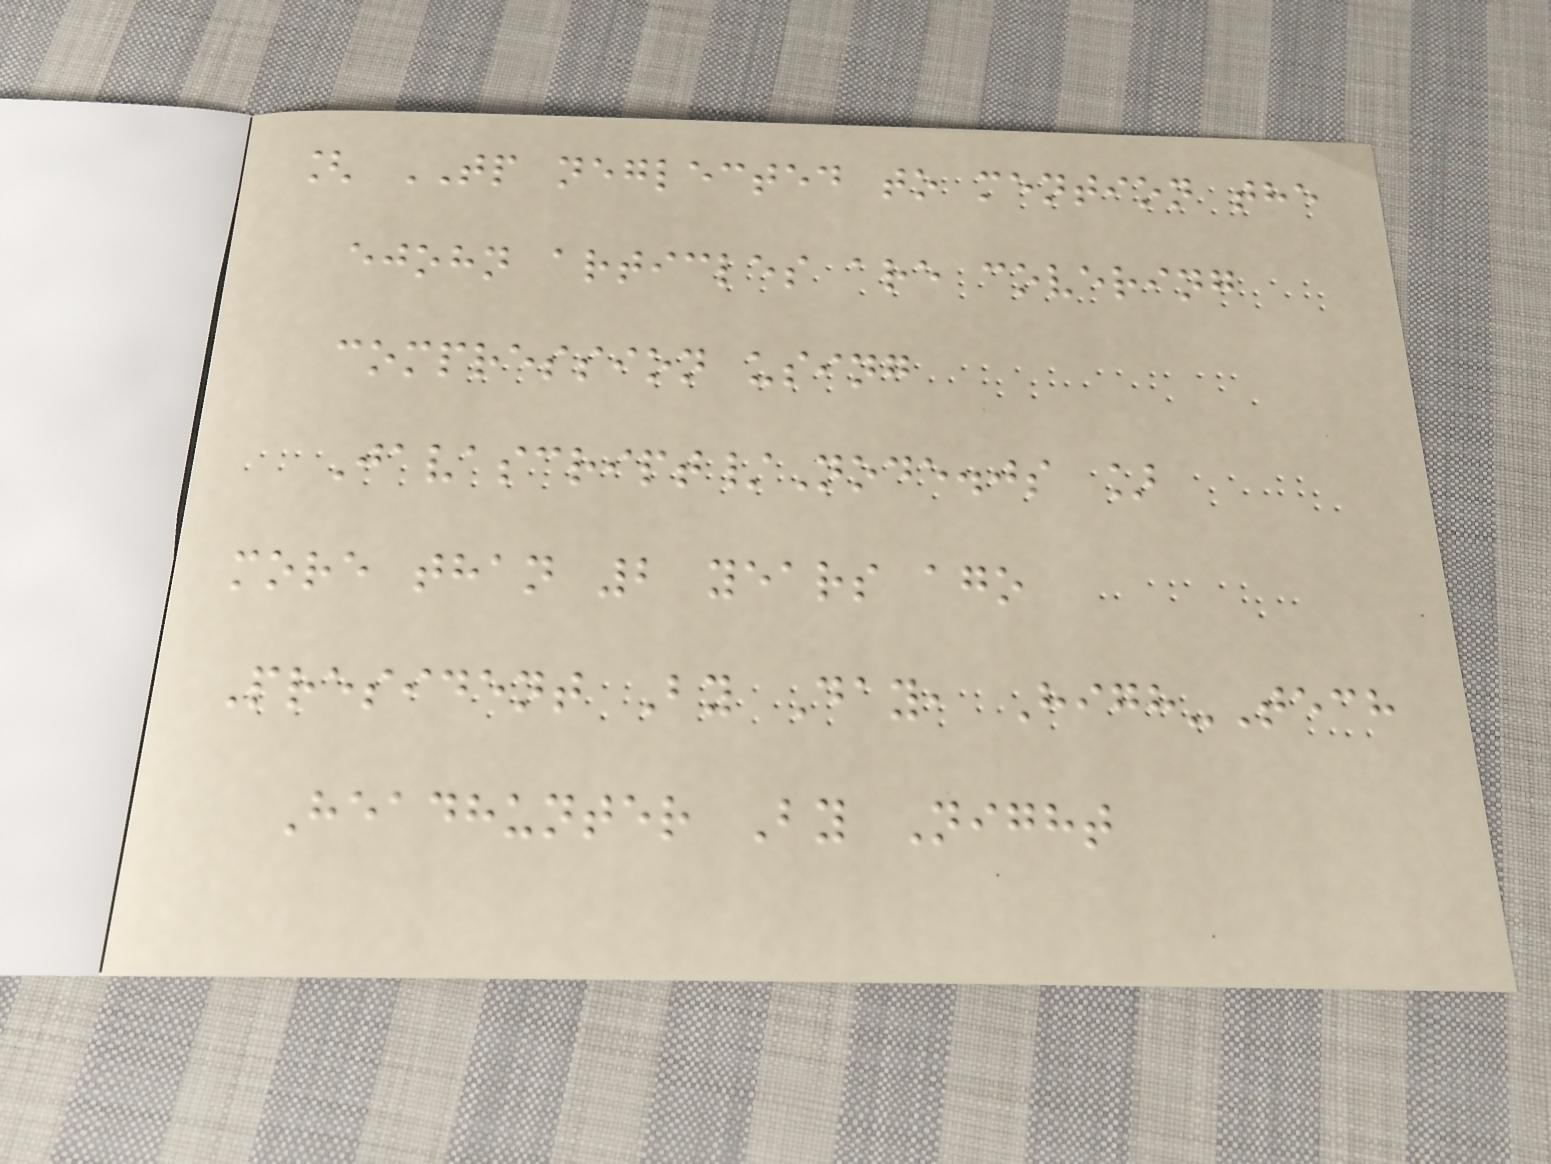[ TP neglected to mention the
ejohn articles are covering
compression using
Javascript/Node.js ]
more than 2 years ago
President By Day, High-Tech
Headhunter By Night
